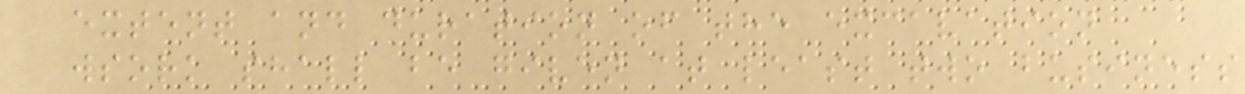extent and duration of the excavation
wsork shall be given at least two business
